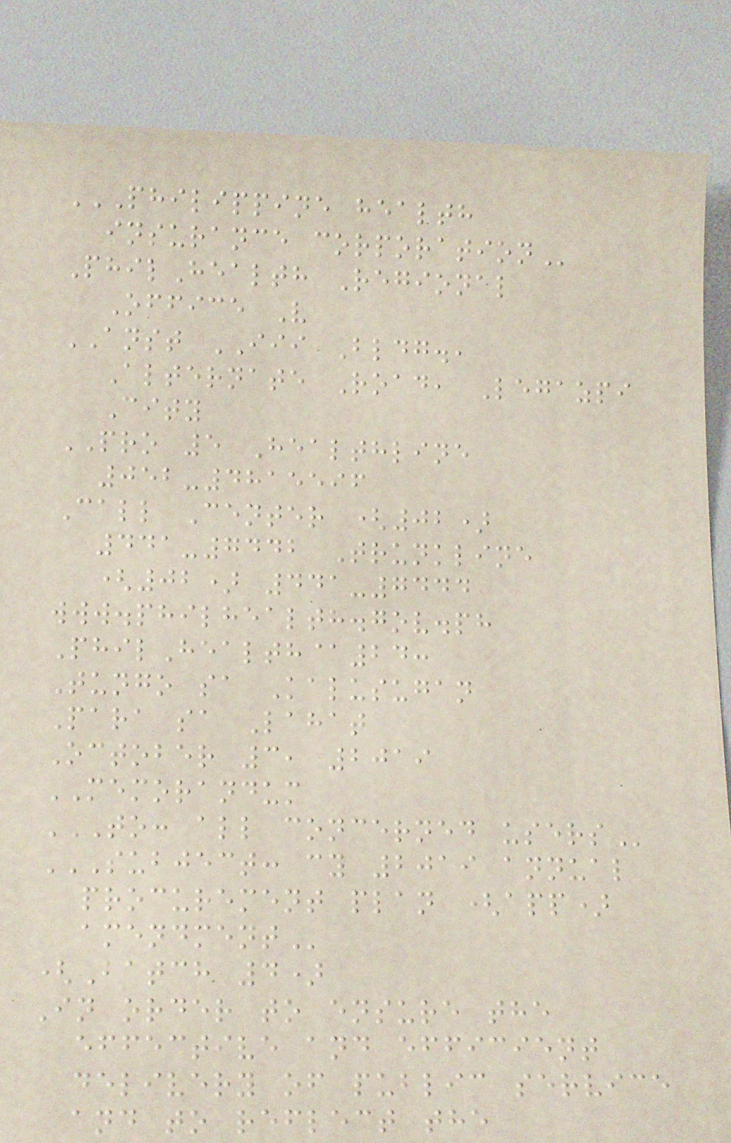PHILIPPINE HEALTH
INSURANCE CORPORATION
PhilHealth Regional
Office V
ANST III Bldg.,
Alternate Road, Legazpi
City
PRO 5 Healthline
052-4815596
Call Center (02)
441-7442 Trunkline
(02) 441-7444
www.philhealth.gov.ph
PhilHealth@24:
Tungo sa Kalusugan
Para sa Lahat
October 3, 2019
MEMORANDUM
TO: ALL CONCERNED USERS
SUBJECT: CY 2019 ANNUAL
PROCUREMENT PLAN (APP)
AMENDMENT
(Batch 4)
In order to ensure the
effective and efficient
delivery of public service
and to reflect the
